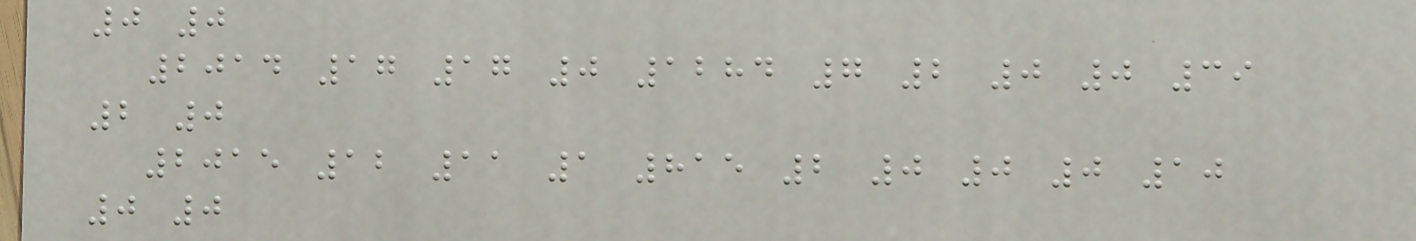0 0
2014 17 17 0 1284 7 2 0 0 39
2 0
2015 12 11 1 815 2 0 0 0 10
0 0
